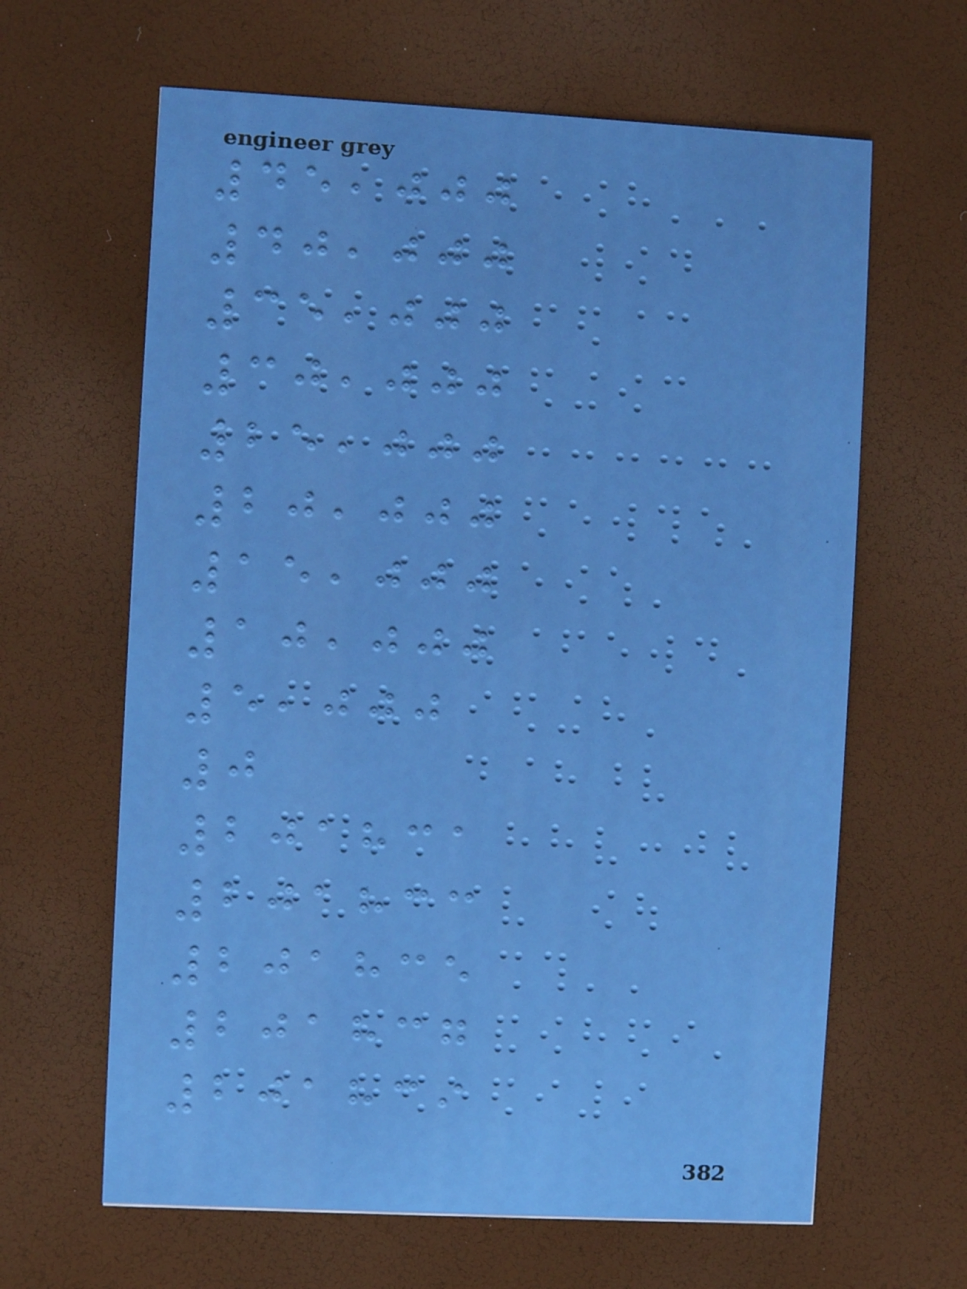45,000
40,000
35,000
30,000
25,000
20,000
15,000
10,000
5,000
0
201831
201833
201835
201837
201839
